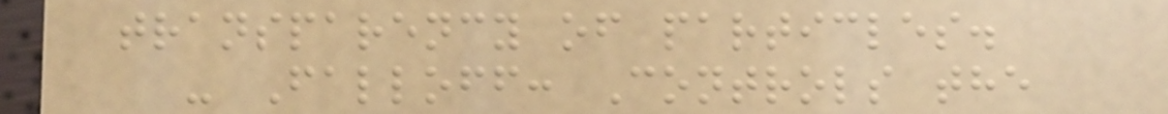transparency of particles.
- Falloff: Controls the
